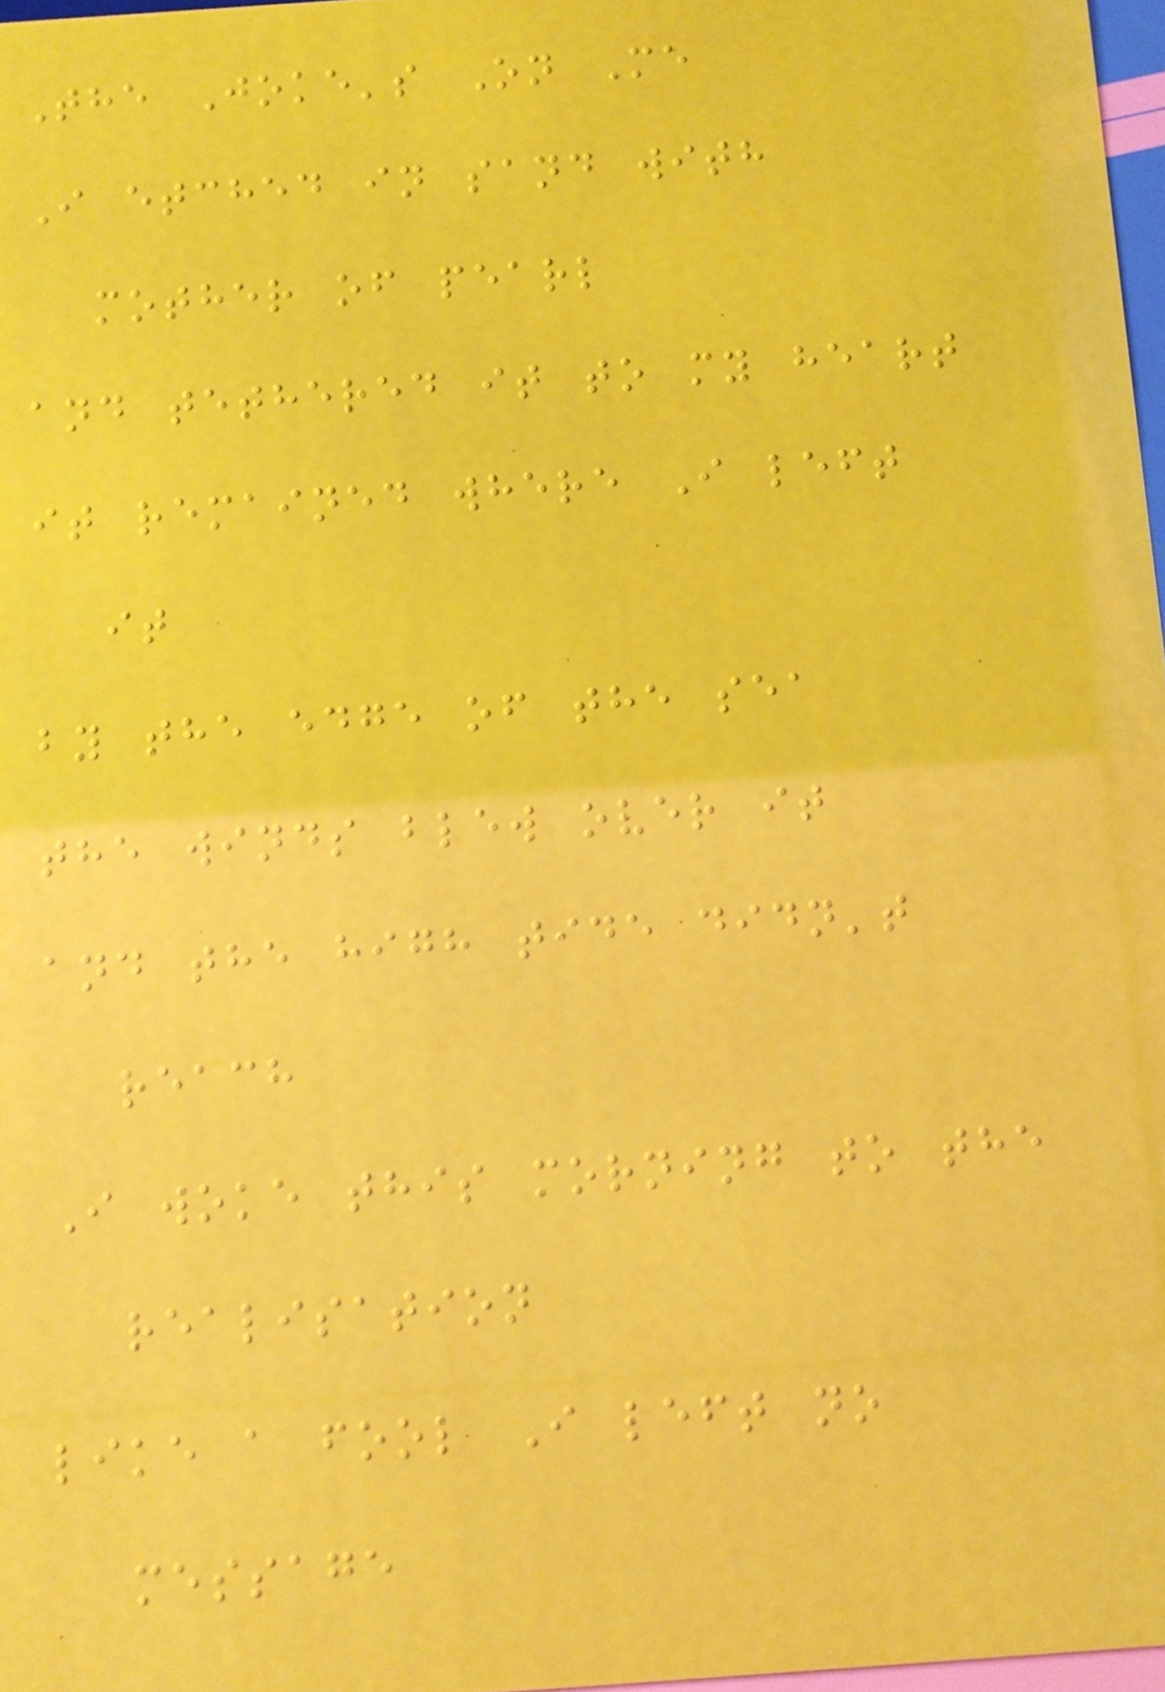The Joke's On Me
I etched in sand with
mother of pearl
and tethered it to my heart
it remained where I left
it
by the edge of the sea
the winds blew over it
and the high tide didn't
reach
I woke this morning to the
realisation
like a fool I left no
message
